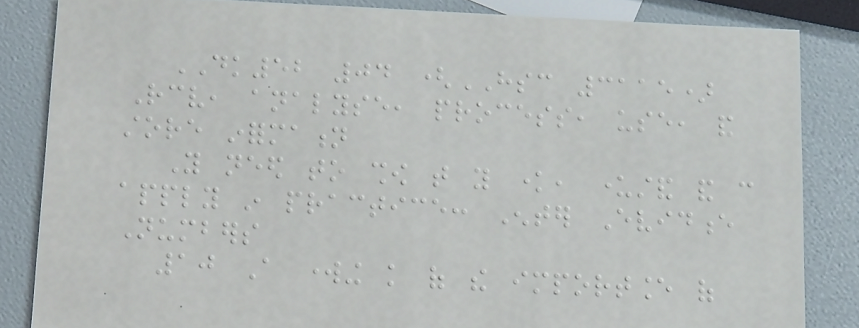DK52 04 (HSC 3115)
Receive, analyse, process, use, and
store information
You need to show that you know, understand and can
apply in practice: Enter Evidence
Numbers
10 A working knowledge of the importance of
